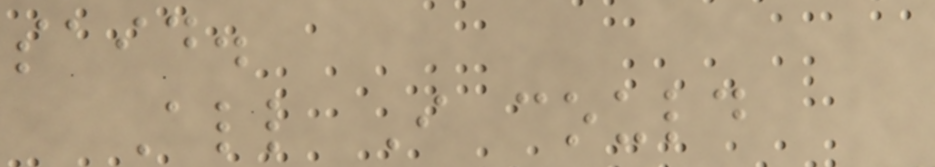said.
All I could
